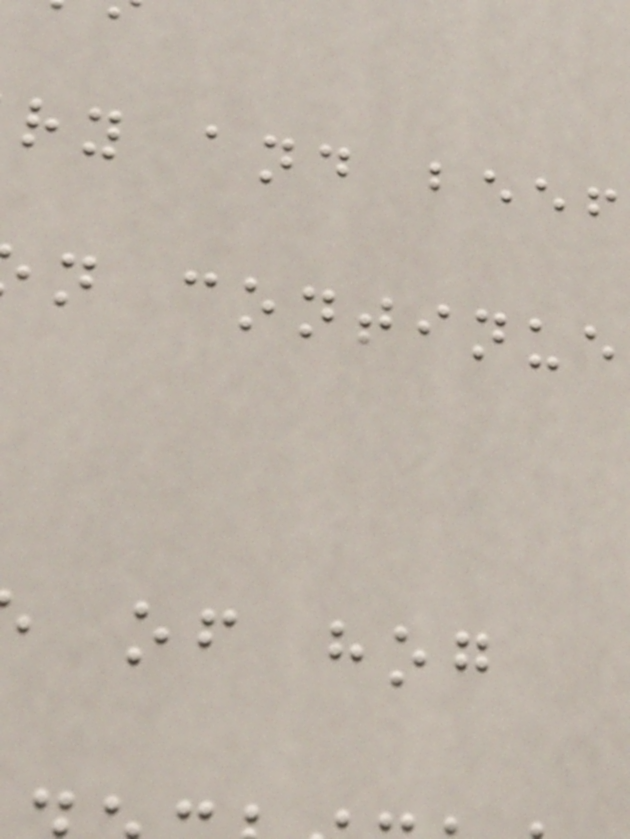ry and beef
n continue
of hog
